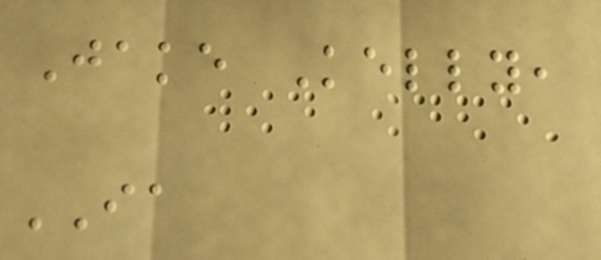Jake Kelly,
IA
